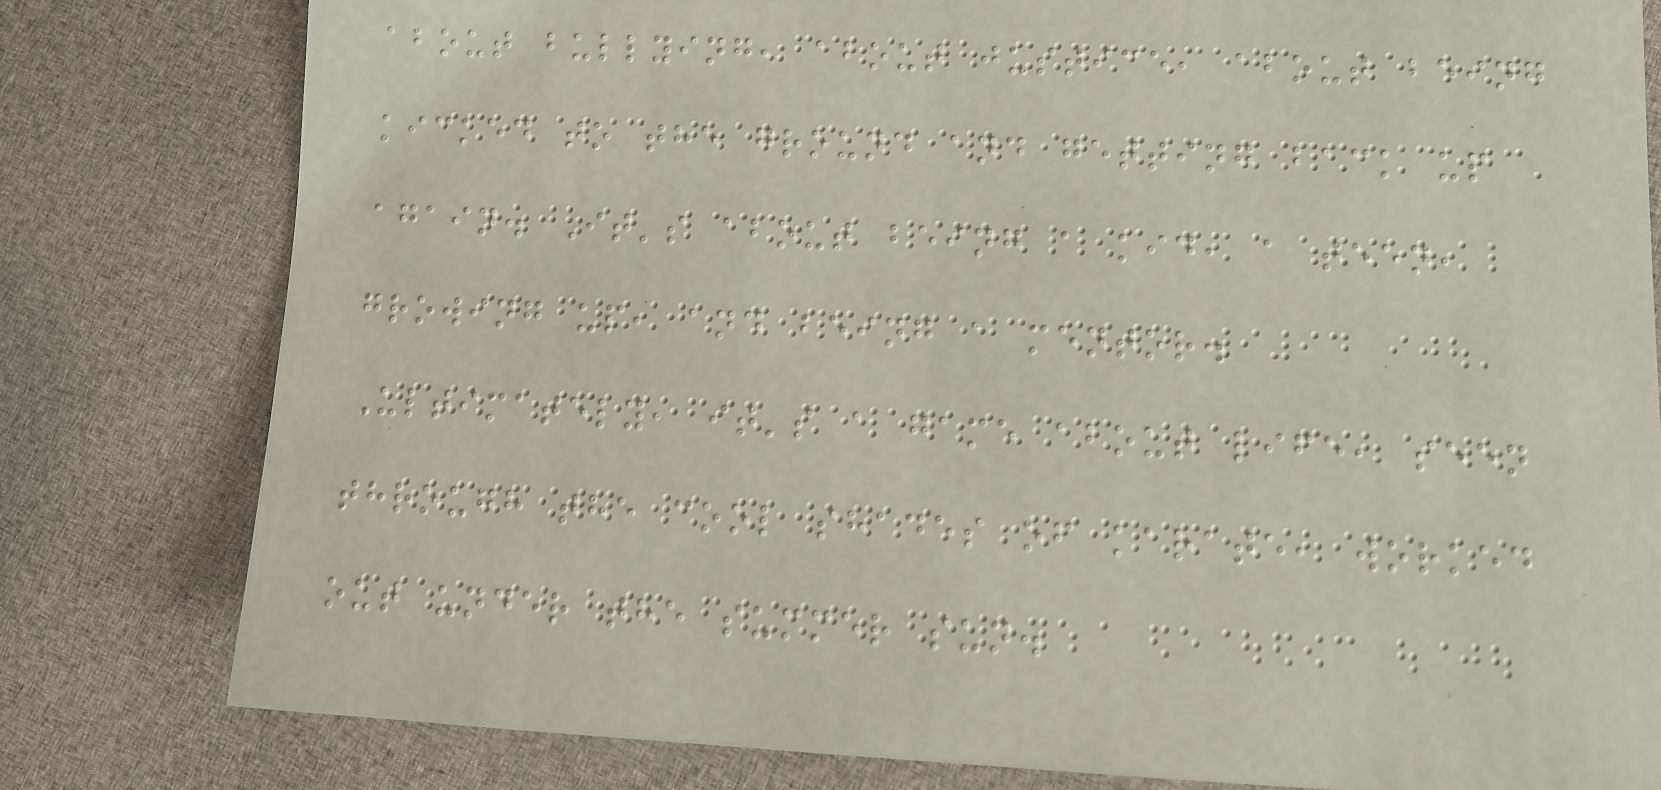about bullying, about justice, about being
kicked to the ground and getting back up
again. It's about being a kid, a teen,
growing up, and being a mentor.
Ultimately, it's a game about life, seen
through the cool shades of karate, worked
out under the summer sun.
